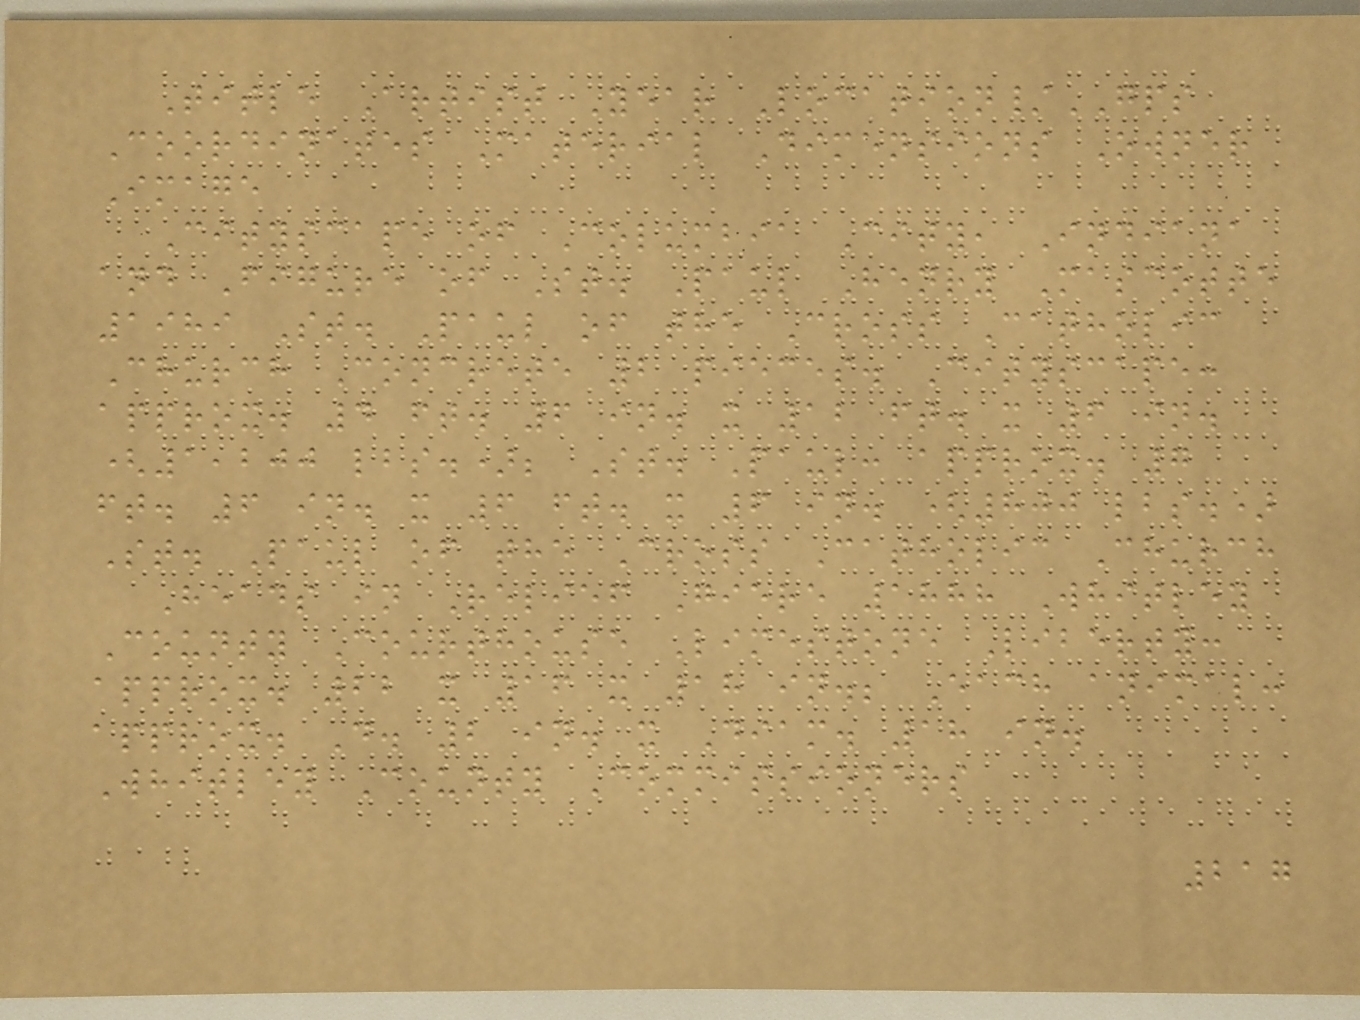Title Artist Year Location/GPS
Coordinates Material Dimensions Owner
Image
Cityscape of Columbia City, Indiana
and Figure of St. Paul Henry Mascotte
1989 St. Paul of the Cross Catholic
Church Concrete 2 pieces. Cityscape:
approx. 4 ft. 6 in. x 12 ft. x 6 in.
(1,200 lbs.); St. Paul: approx. 7
ft. 6 in. x 6 ft. x 6 in. (800 lbs.)
St. Paul of the Cross Catholic Church
Heads in Relief Giere 1888 Whitley
County Courthouse Limestone Liberty:
approx. 22 x 16 x 18 in.; Each animal:
approx. D. 2 in. x Diam. 18 in.
Whitley County Commissioners
217
